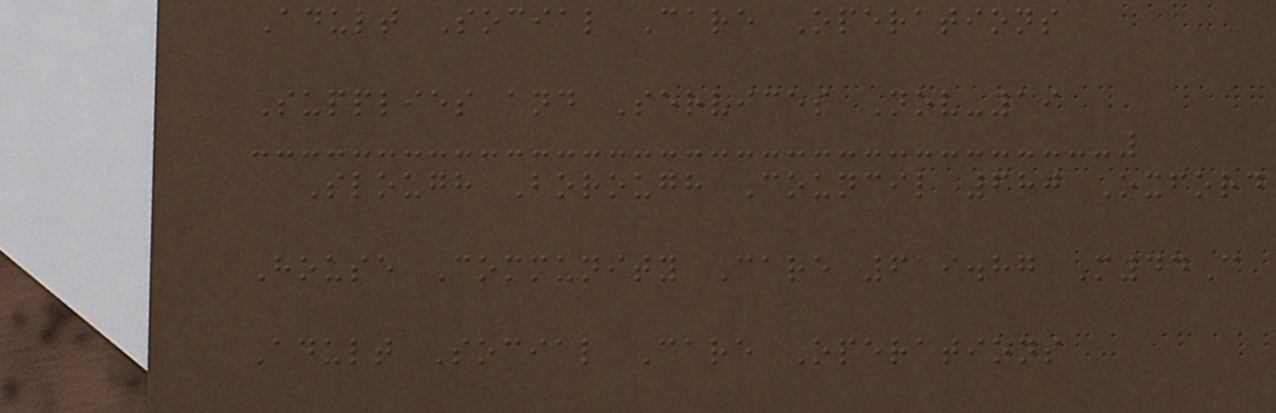Adult Social Care Operations
Supplies and Services Nov-19
Slough Borough Council 680 Oxford
House Community Care 619.87 M44C
Adult Social Care Operations
